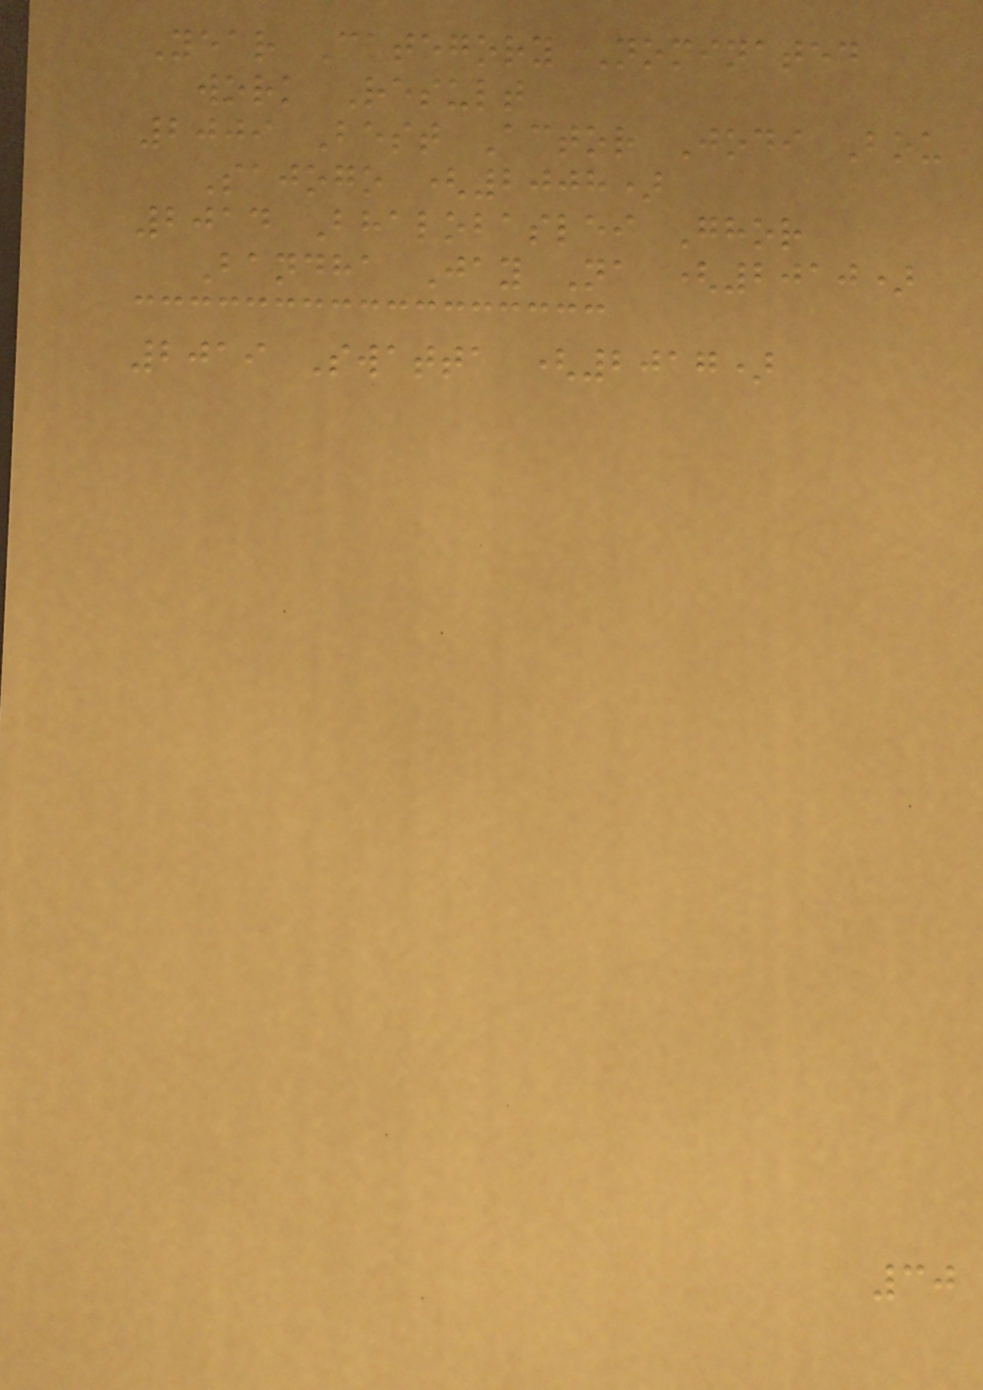Year Category Nominated
work Result
2009 Best Actor Jodi Bou
Sajogo (2008)
2014 Bhalobaslei Ghor
Bandha Jay Na (2010)
2019 Swatta (2017)
30
